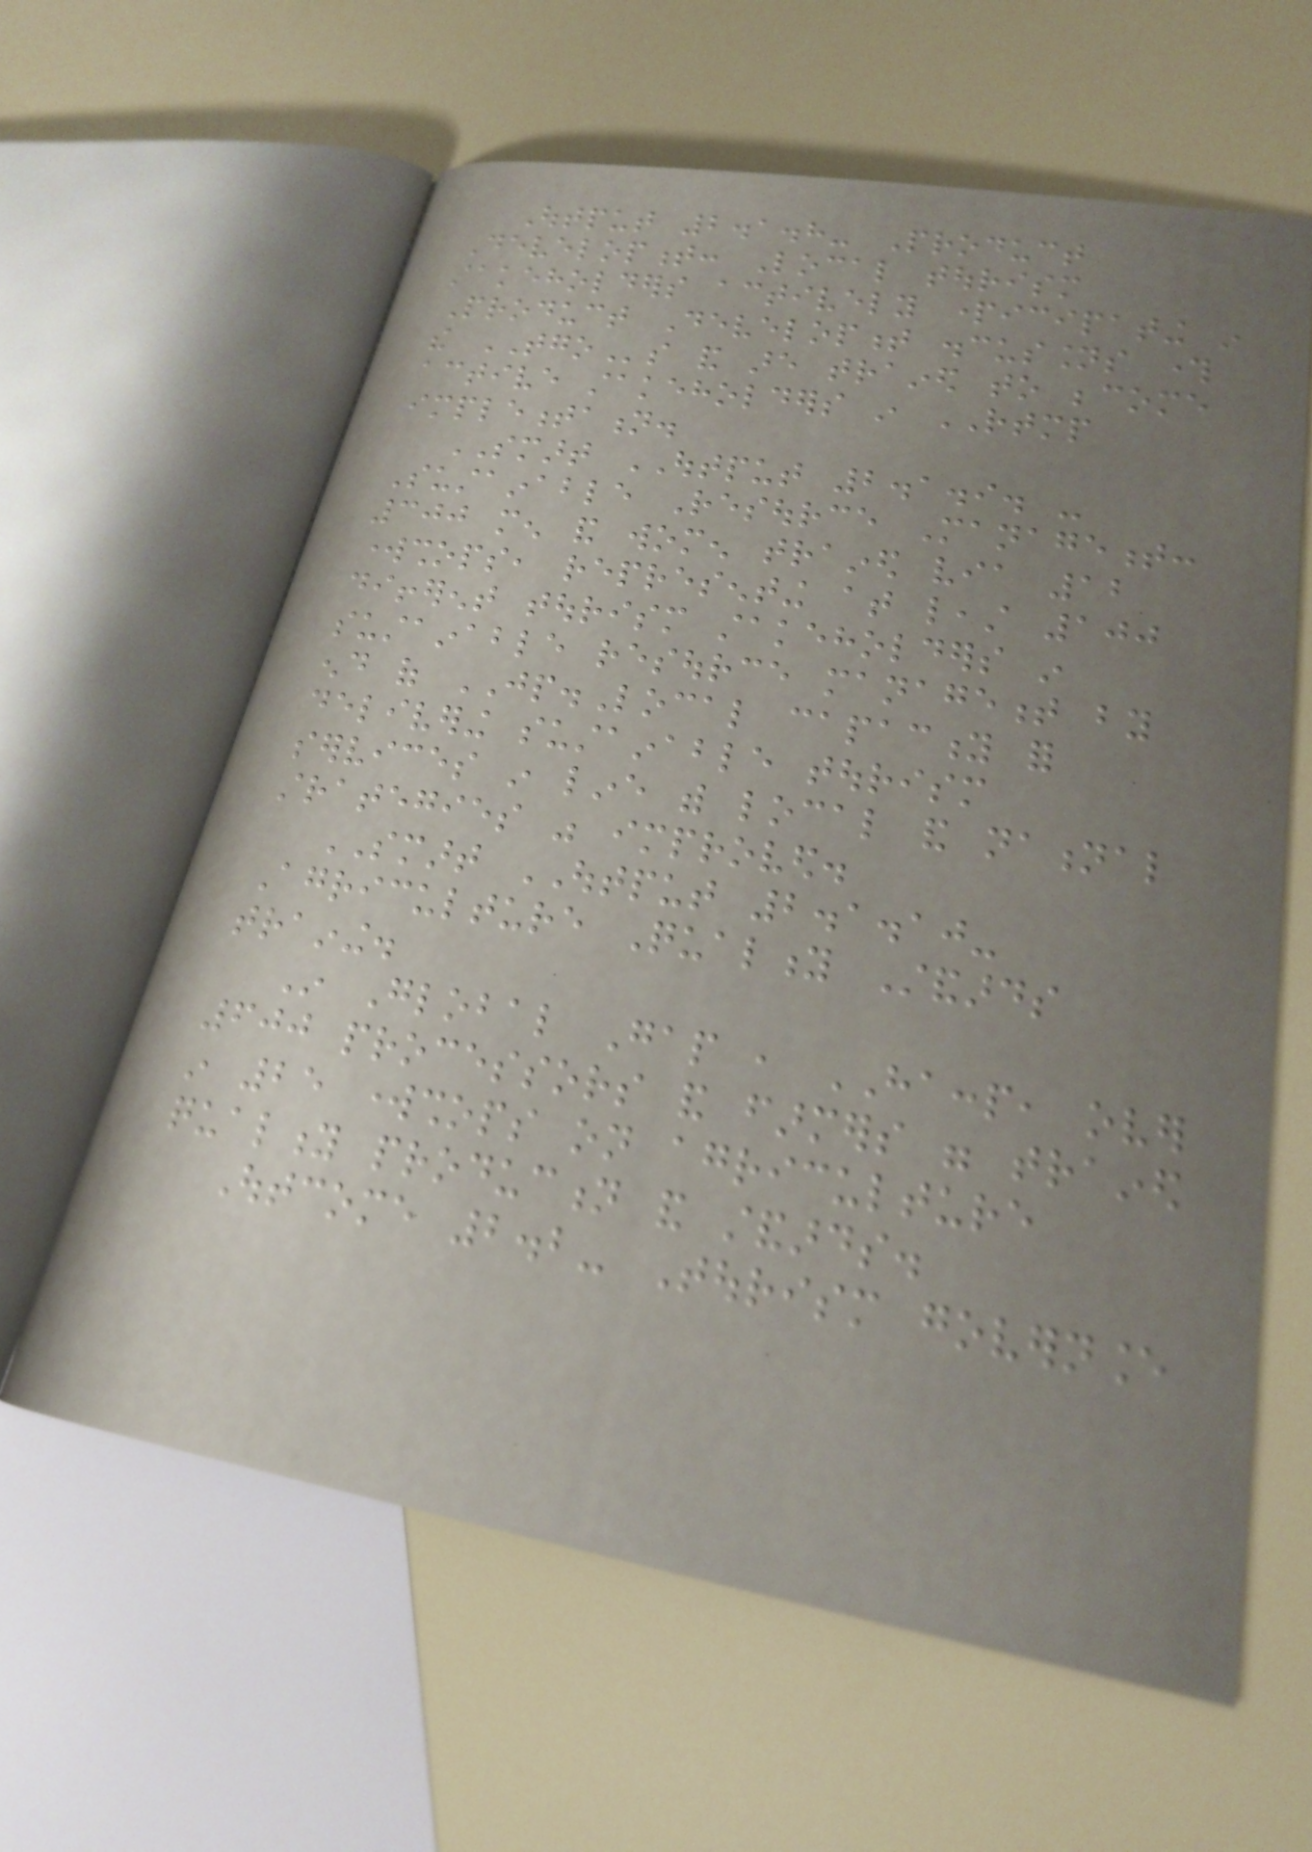Output 2.1.8- Product
Development: Local tourism
stakeholders actively participating in
Product Development discussions through
the TGOs and are trained to become
active stakeholders in RTMP
implementation.
SMART OUTPUT 2.1.9. -
Sustainable Resource Management:
300 men and women trained via 12
workshops, representing at least 100
different tourism stakeholders in
sustainable resource management by
end of JP.Local capacity for
delivering sustainable tourism
services in line with local and national
strategies was improved.
SMART OUTPUT 2.1.10-
Agriculture Quality Standards
training.
In Global Gap , HACCP, over
600 processors and farmers were trained
in 25 workshops on agriculture
quality production and standards.
Outcome 2.2- Tourism governance
